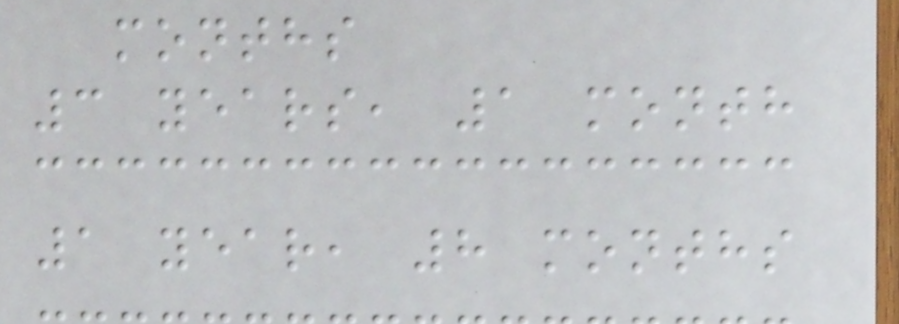months
3 years, 1 month
1 year, 8 months
